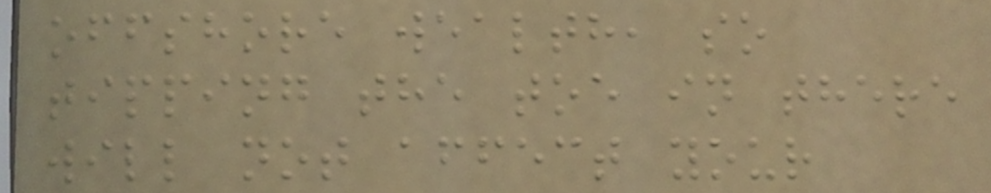offshore wealth, so
tipping the toe in there
will not affect your
